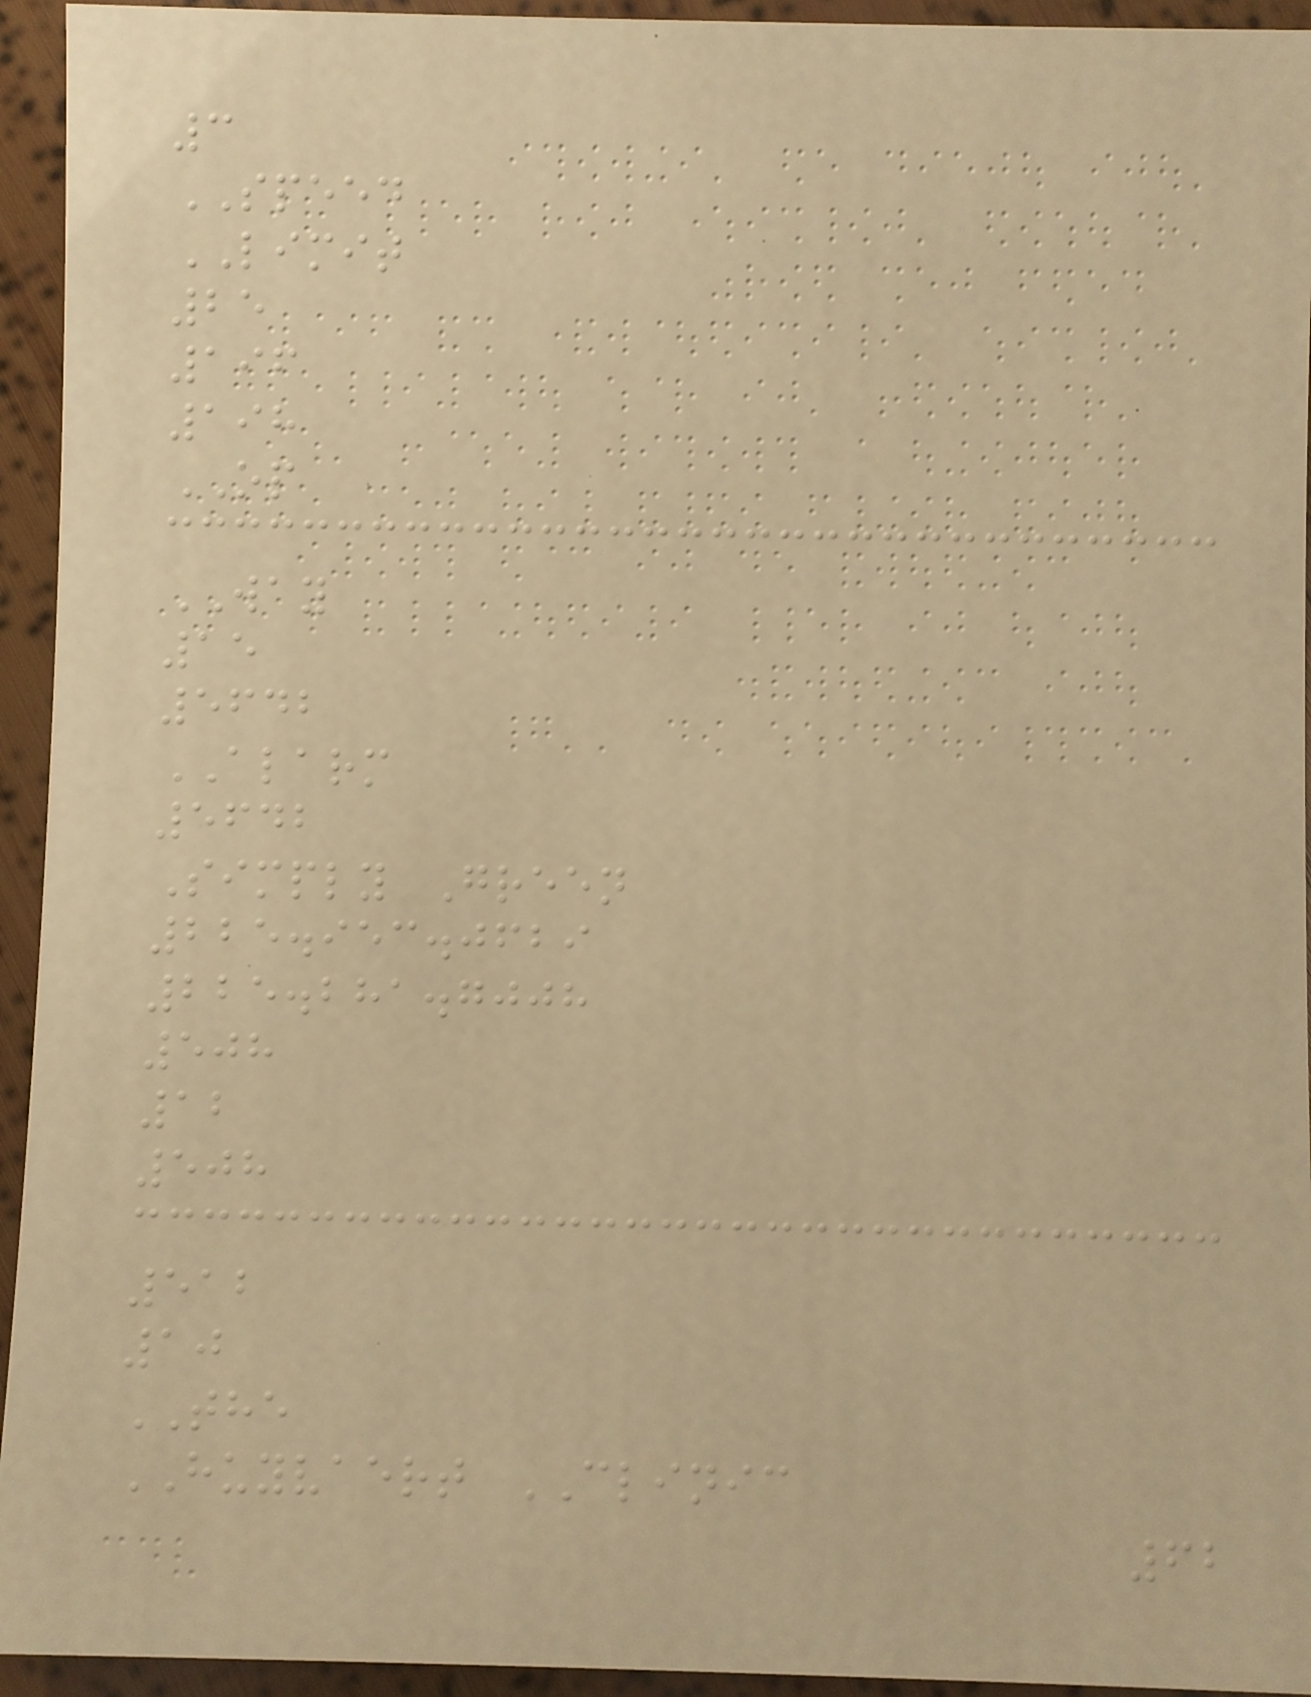3
SPEED
LIMIT
25
196
198
OP
WAY
15
5642
ALARM
5642
Simply Green
225.953.0629
225.281.7008
508
12
508
512
10
THE
HUYVAERT CLINIC
62
